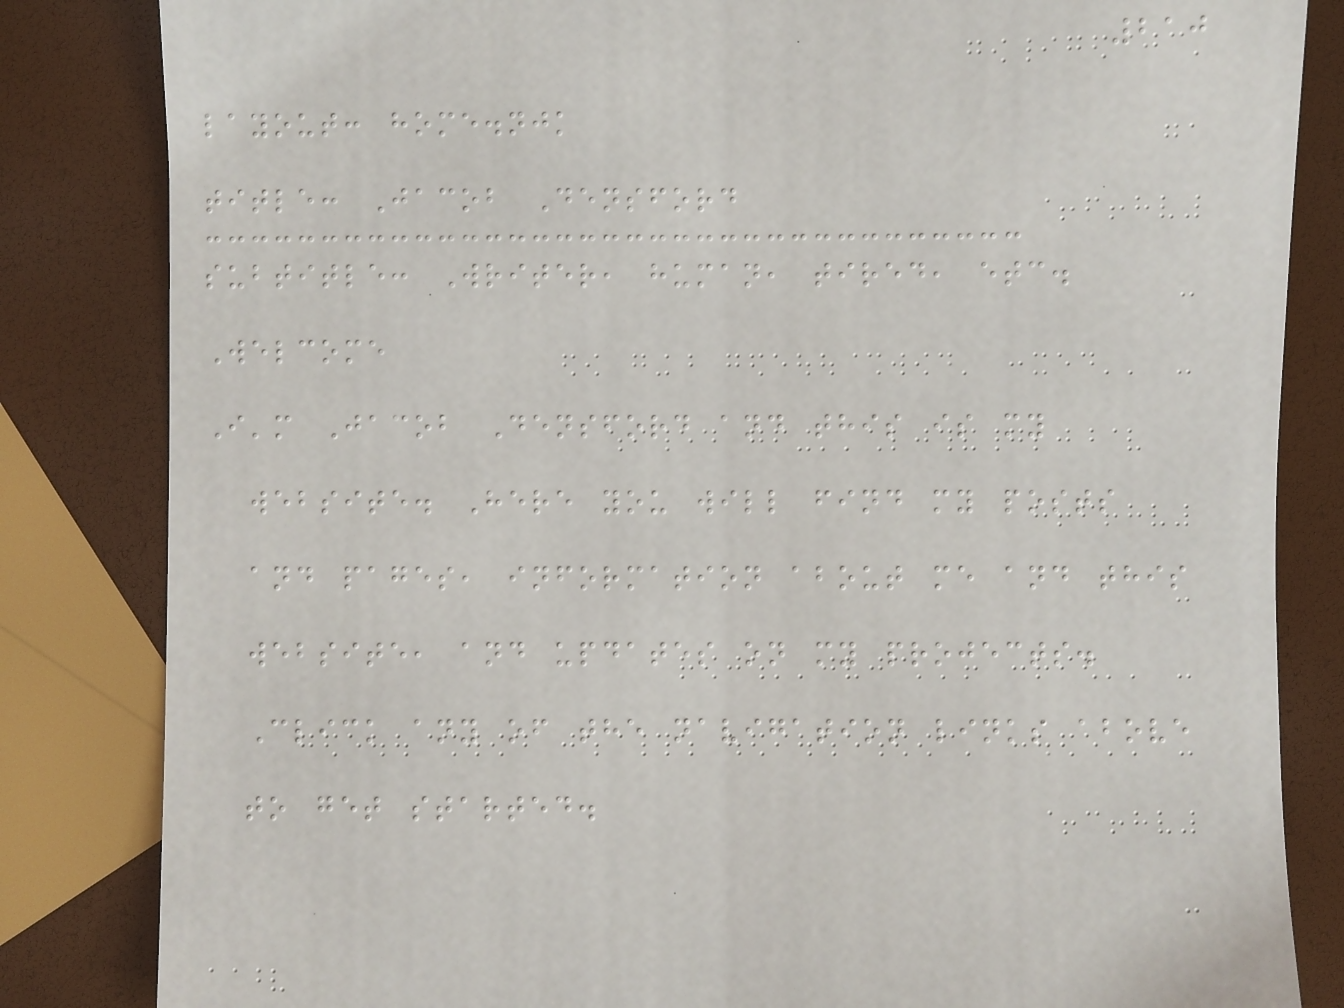210
layout: home.njk
title: Jacob Densford
subtitle: Writer, human, tired, etc.
Welcome
I'm Jacob Densford and this is my
website. Here you will find my posts
and pages, information about me and this
website, and updates on my projects.
Click any of the navigation links above
to get started.
